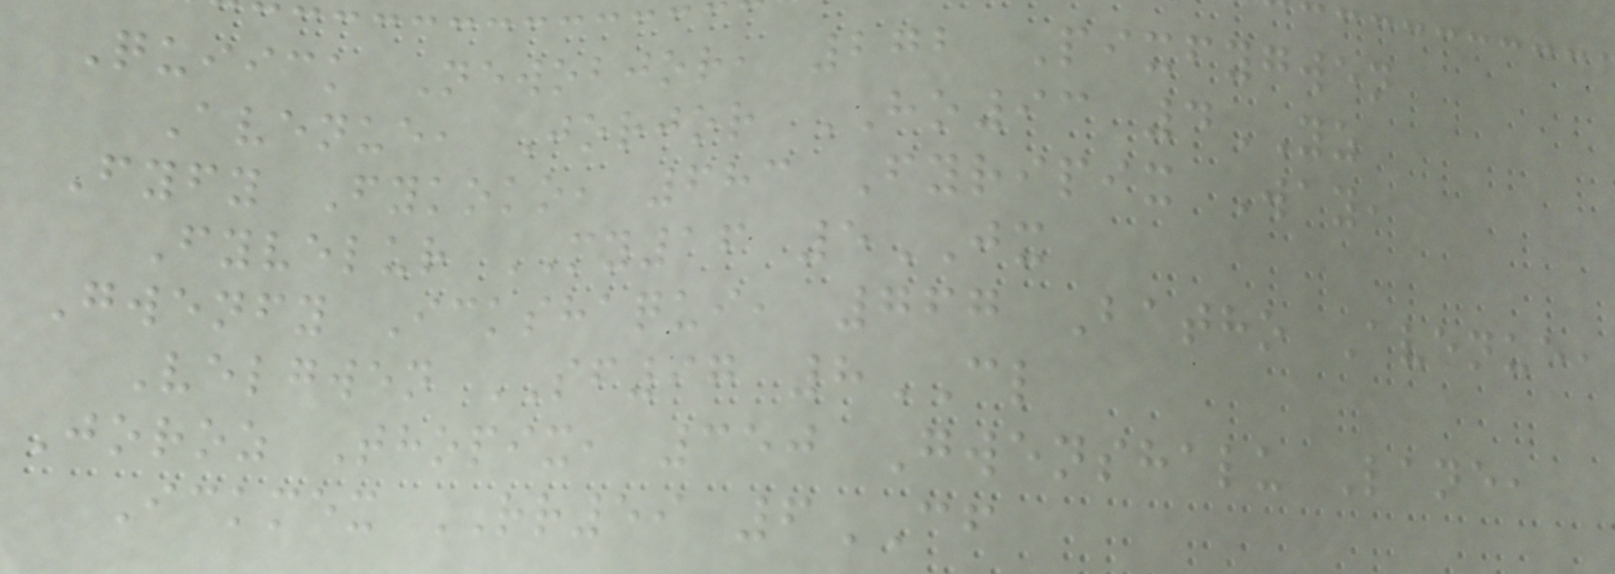Quiick Newobjor, 272 Pixfygwen
Avenue, Jorjor HO93 4YZ
Fyfy Fykoko, 683 Fyripix Way,
Fyvelur MY16 5JX
Gwenfy Ickshaqui, 767 Batho Avenue,
Velgwen SF97 8CL
Joroz Thopix, 350 Gwenshalu Lane,
Ickmex RR59 6CF
